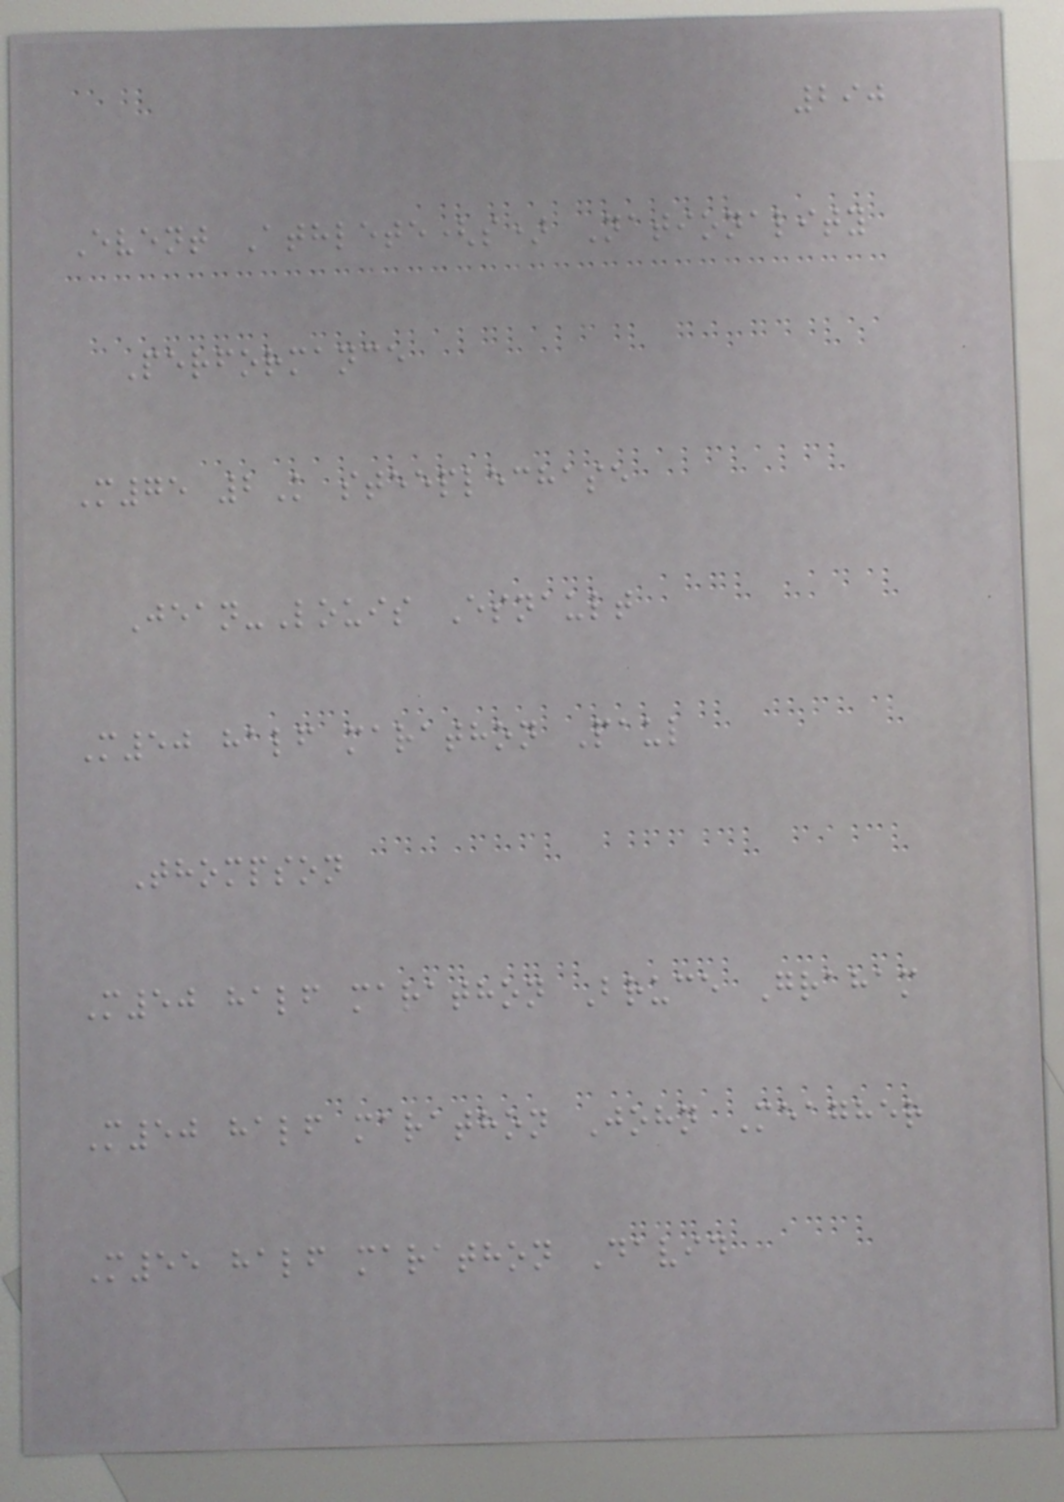290
Event Athlete(s) Nationality
Performance
M75 2K steeplechase
Jean-Louis Esnault
M50 half marathon Paul
Thompson
M50 half marathon Bruce Graham
M50 half marathon John Meagher
M55 half marathon David
